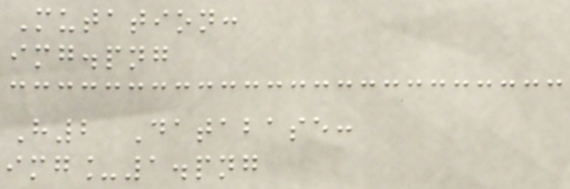Mutation:
img.png
H2 Database:
img_1.png
